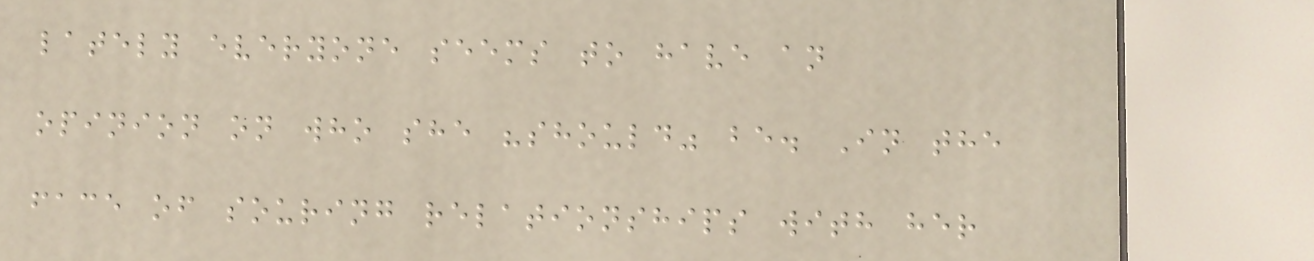lately everyone seems to have an
opinion on who she "should" be. In the
face of souring relationships with her
